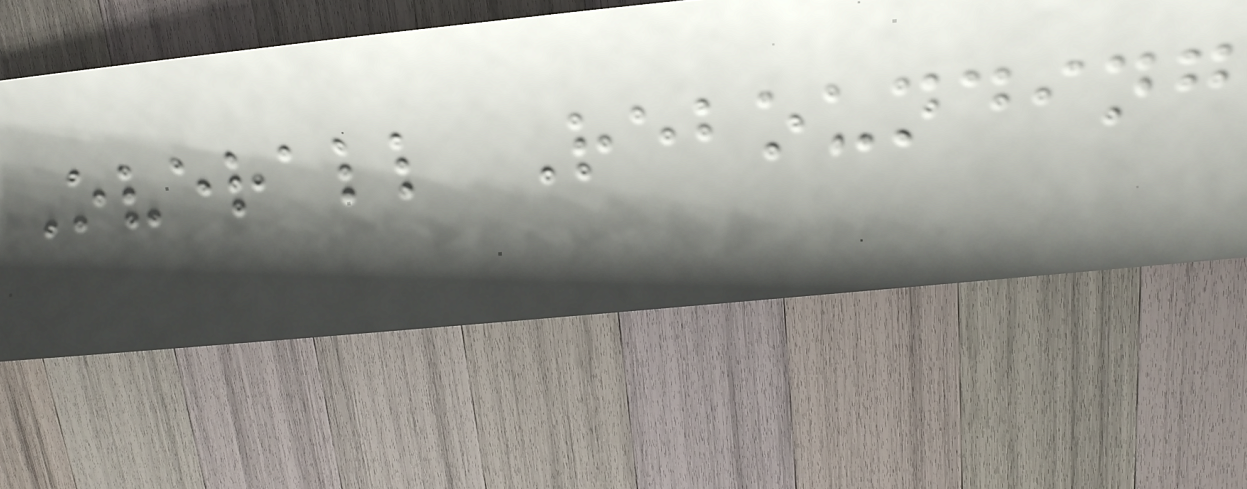Overall Rebounding
